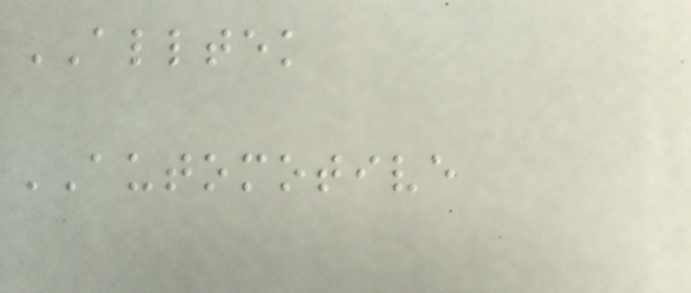ALLTEK
AUTOMOTIVE
